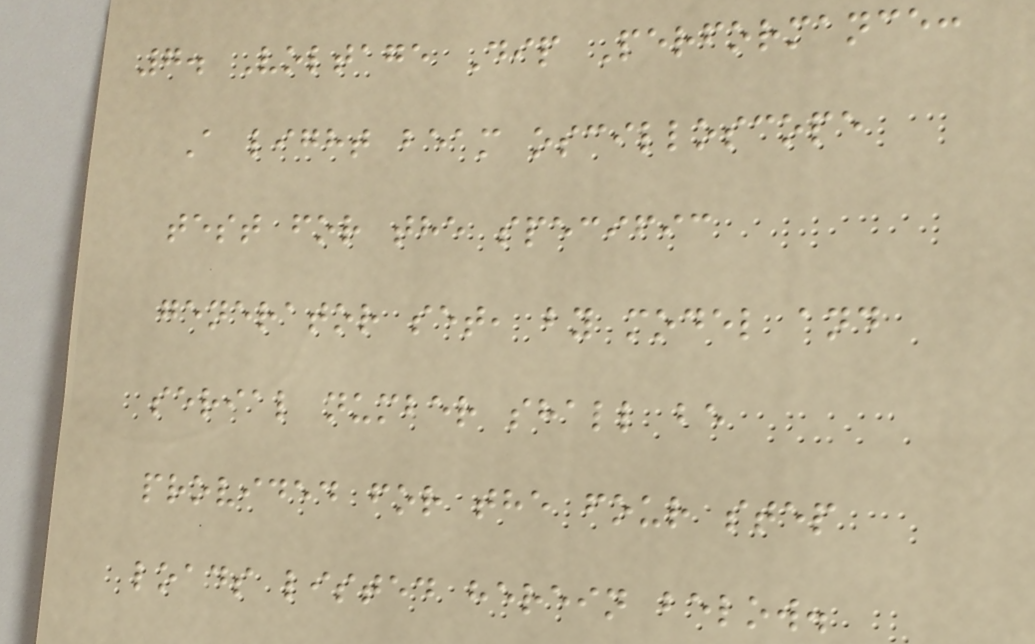7. Voltage Dip Performance:
A light beam oscilloscope
test for the specific
generator set, by model and
serial number shall be
provided for the four step
loads listed herein below.
